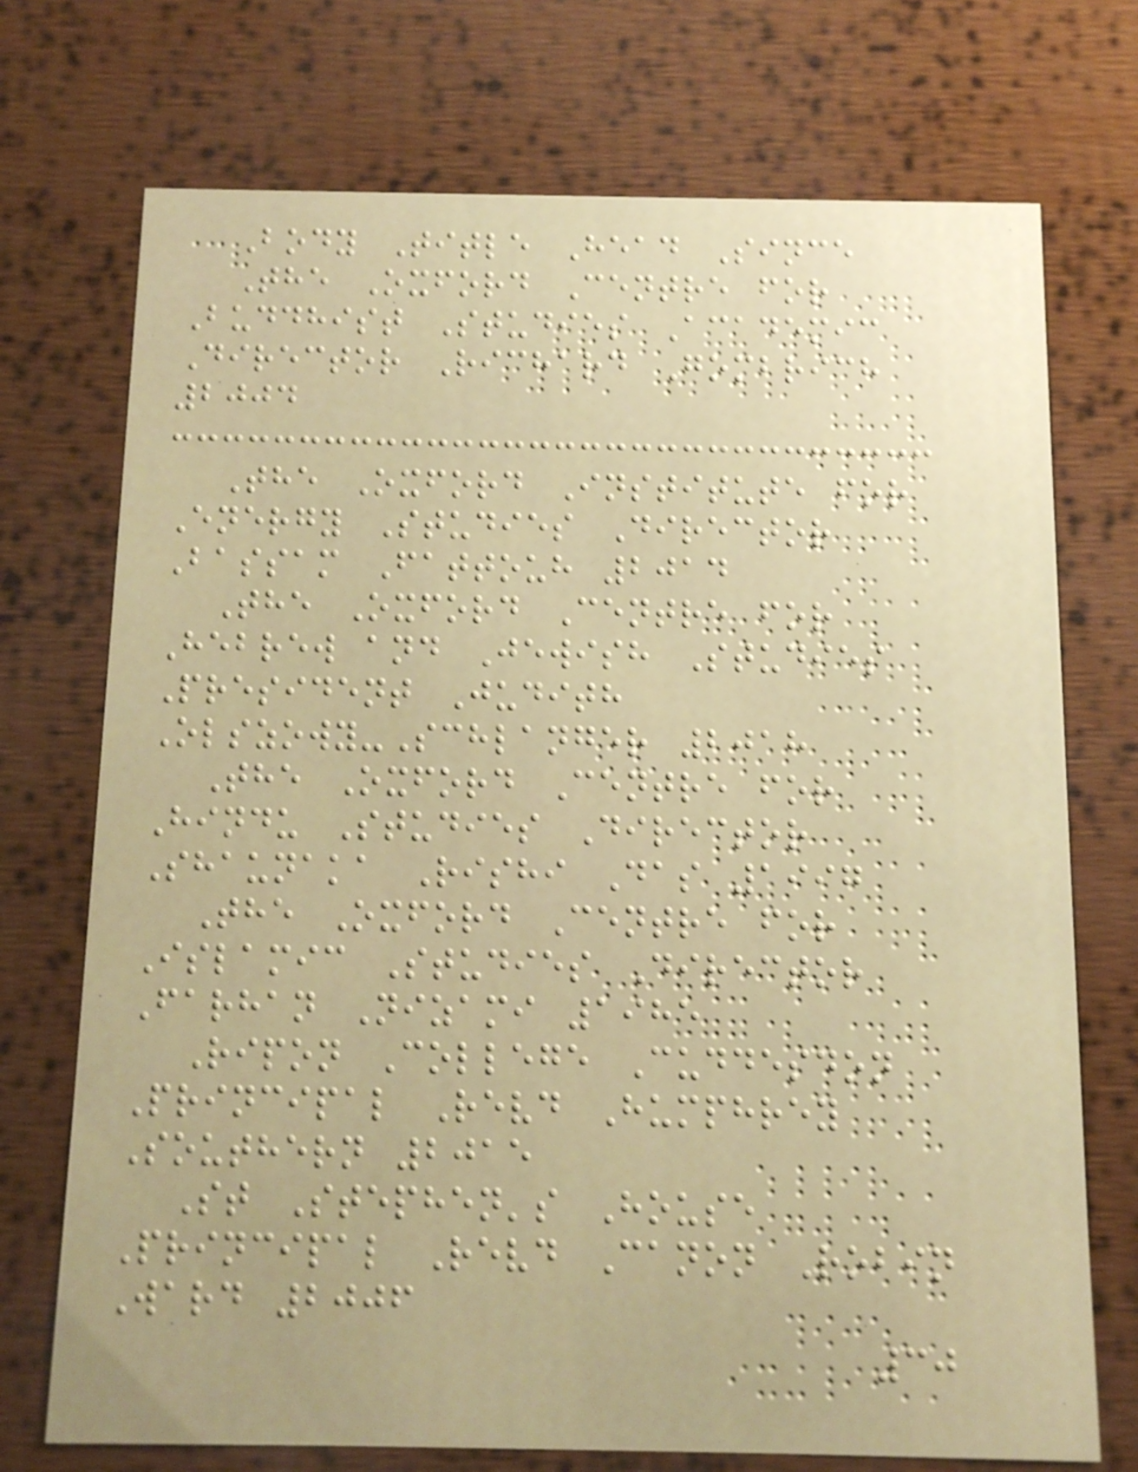Body Title Head Since
The Oxford Centre for
Buddhist Studies Academic
Director Richard Gombrich
2004
The Oxford Institute for
Energy Studies Director
Bassam Fattouh 2014
The Oxford Centre for
Hebrew and Jewish Studies
President Judith
Olszowy-Schlanger 2018
The Oxford Centre for
Hindu Studies Director
Shaunaka Rishi Das 1997
The Oxford Centre for
Islamic Studies Director
Farhan Nizami 1985
Ripon College Cuddesdon
Principal Revd Humphrey
Southern 2015
St Stephen's House
Principal Revd Canon Robin
Ward 2006
30
